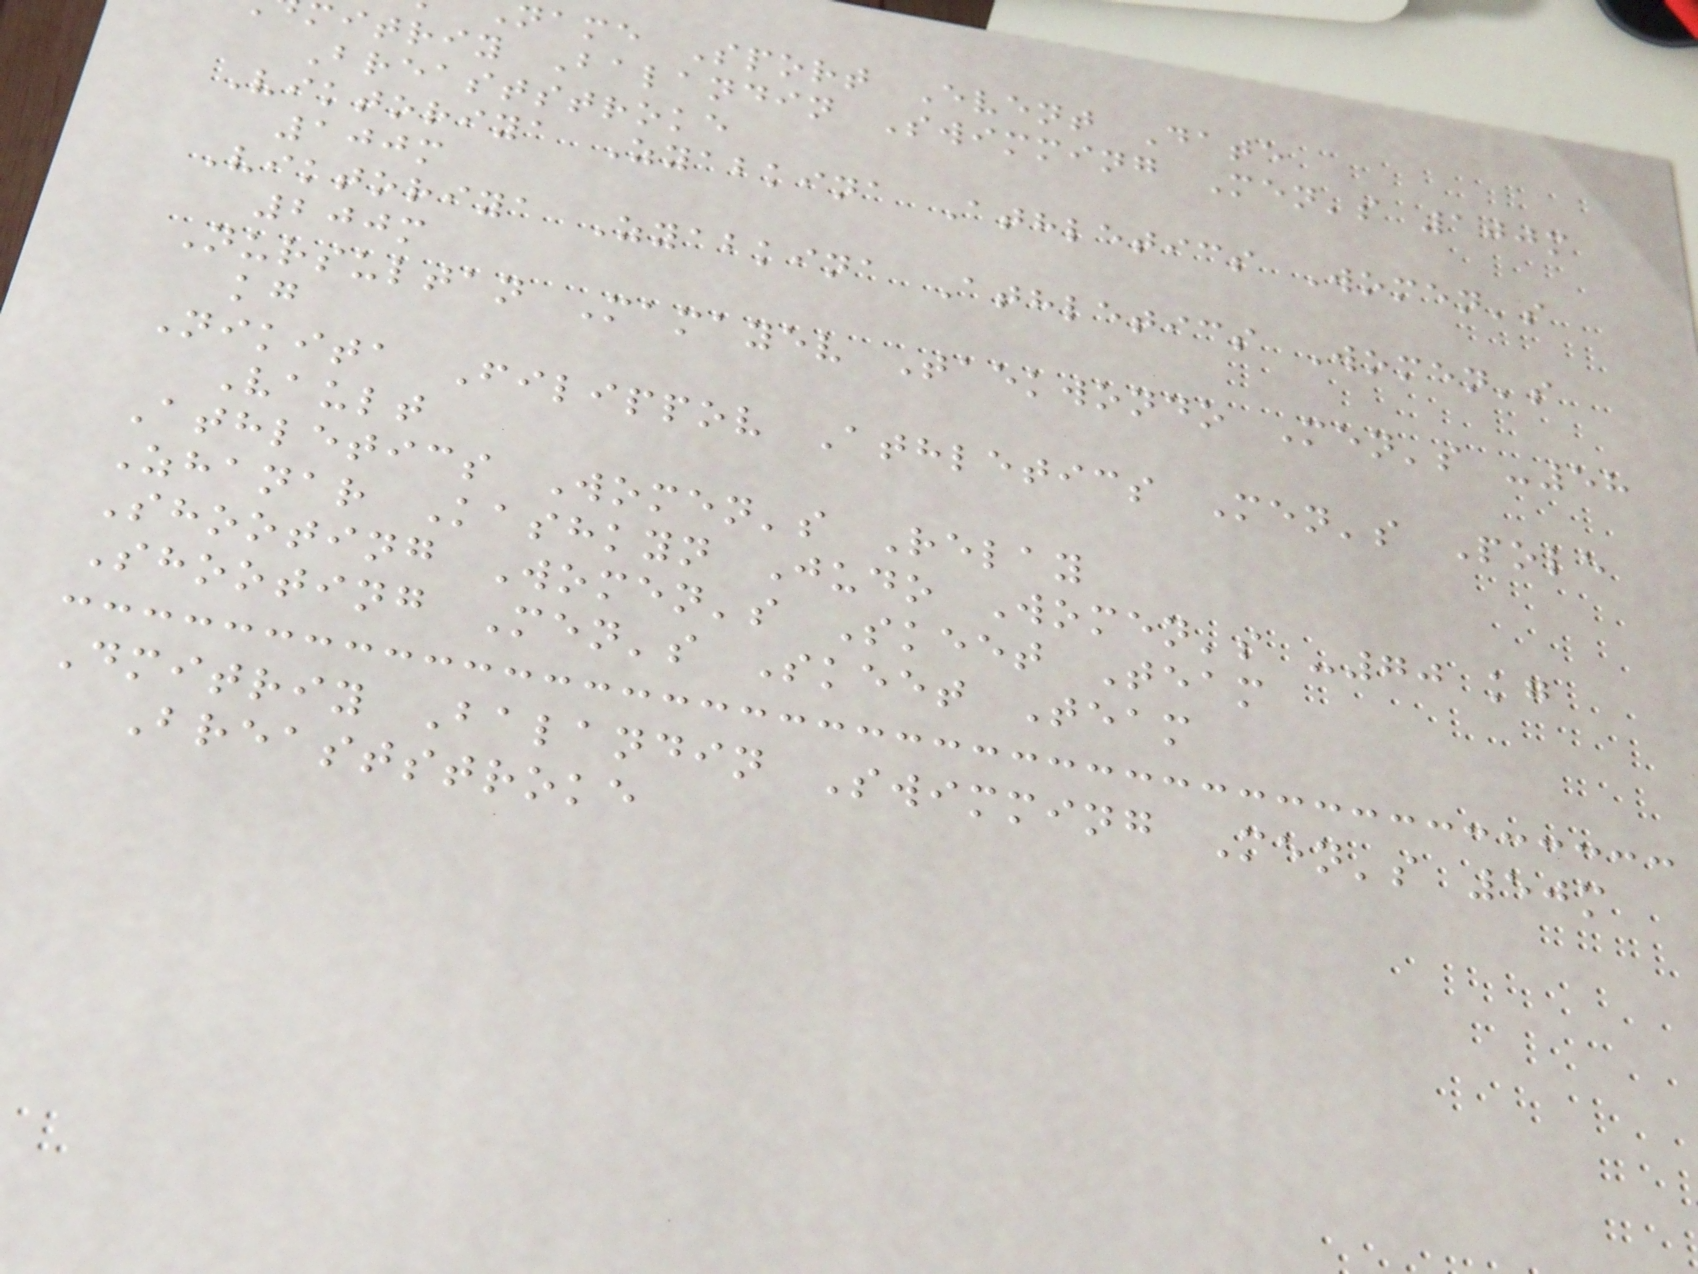name Sport Event Date
itriy Balandin Swimming Men's 100m
Breaststroke
Viktoriya Zyabkina Athletics Women's
100m
Viktoriya Zyabkina Athletics Women's
200m
Nursultan Mamayev Taekwondo Men's -58
kg
Nikita Filippov Athletics Men's Pole
Vault
Athletics Women's Relay
Zhanar Kashkyn Judo Women's -70 kg
Shooting Women's Skeet Team
Shooting Men's Skeet Team
Dmitriy Balandin Swimming Men's 50m
Breaststroke
